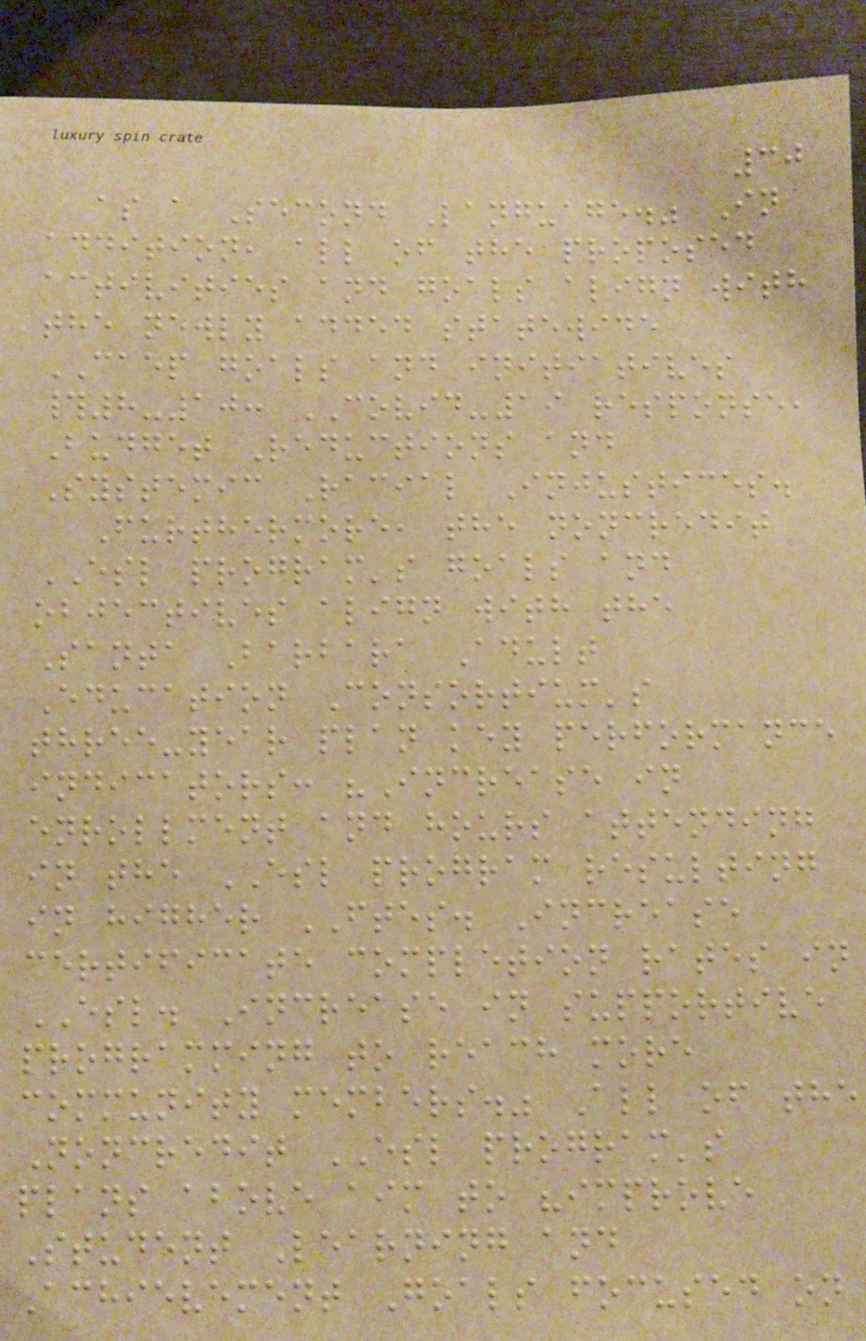30
as a Second Language." In
addition, all of the proposed
activities and goals align with
the newly added statewide
CAEP goals and initiatives
#8-10: COVID-19 response,
Budget Reductions and
Systemic Racial Injustices.
Furthermore, the noncredit
ESL program's goals and
objectives align with the
Santa Barbara Adult
Education Consortium's
three-year plan key performance
indicators: "Increase in
enrollment and hours attending
in the ESL program resulting
in higher FTES. Increase
certificate completion rates in
ESL. Increase in supportive
programming to reach more
community members." All of the
Noncredit ESL program's
plans above aim to "improve
Student Learning and
Achievement Goals focused on
